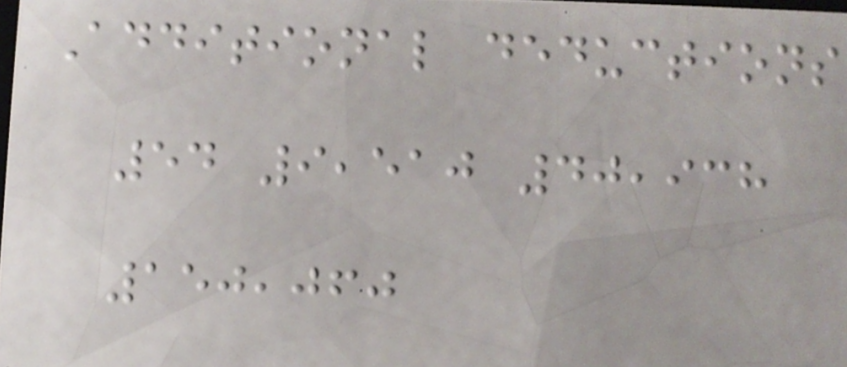Additional deductions
54 9,510 40,938
150,060
